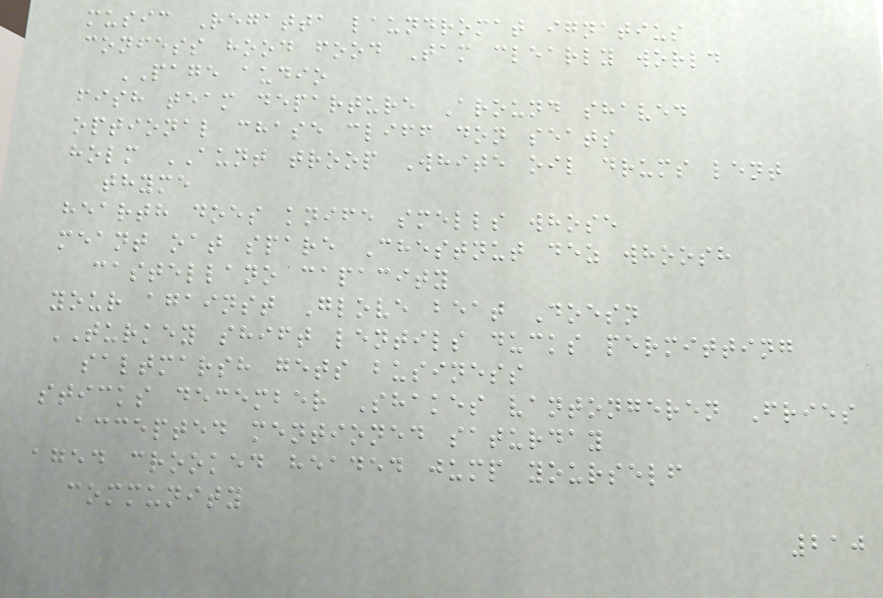music Regatta laundromat ignatius
confess hood food Tam clearly world
PAGE audio
fish team departure Around shaved
optional chase cliff don seats
holm AUNT troop White oil drums lent
thyme
hearth does knife smells whose
meant oat spare Chestnut dez whoosh
castellano capacity
your against Glove beat Doesn
TURKEY shift lentils ducks permitting
saltmarsh gets business
sticks december Shakes vantongeren Fries
accepted mentioned saturday
aged crooked headed jump yourself
community
210
